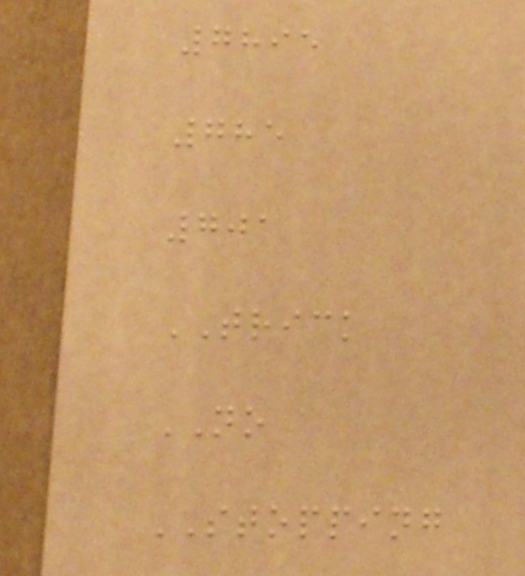7895
785
701
TRICK
NO
STOPPING
